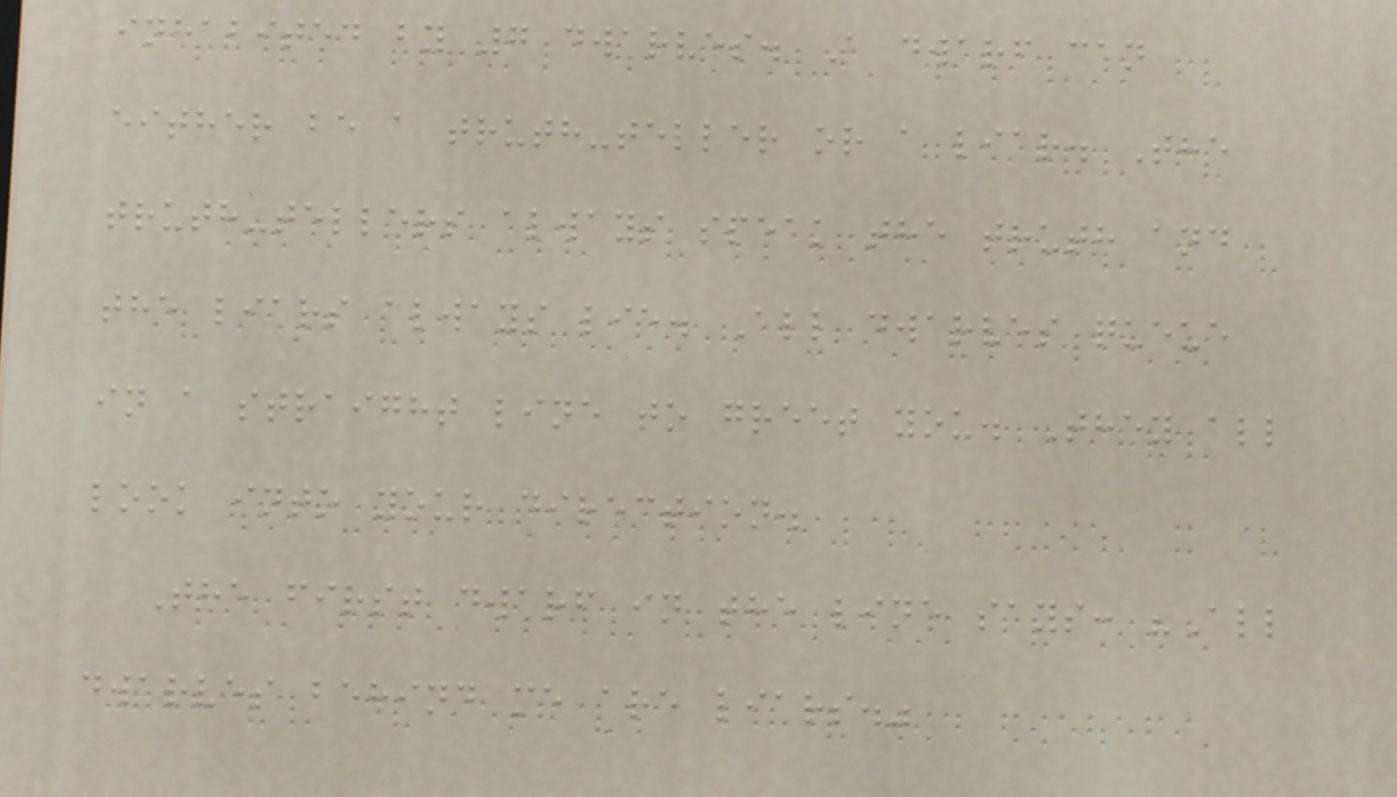inhabited by 7 dwarves. A dwarf can
either be a truth-teller or a liar. The
truth-tellers always speak the truth and
the liars always lie. All dwarves queue
in a straight line to greet you. They all
look into your direction.
The first dwarf in the line says: "All
dwarves behind me are liars."
